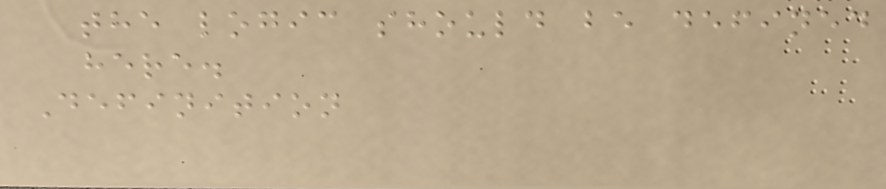the logic should be defined
here.
Definition
